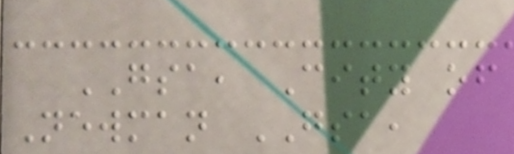GSA, City of
Newman GSA,
